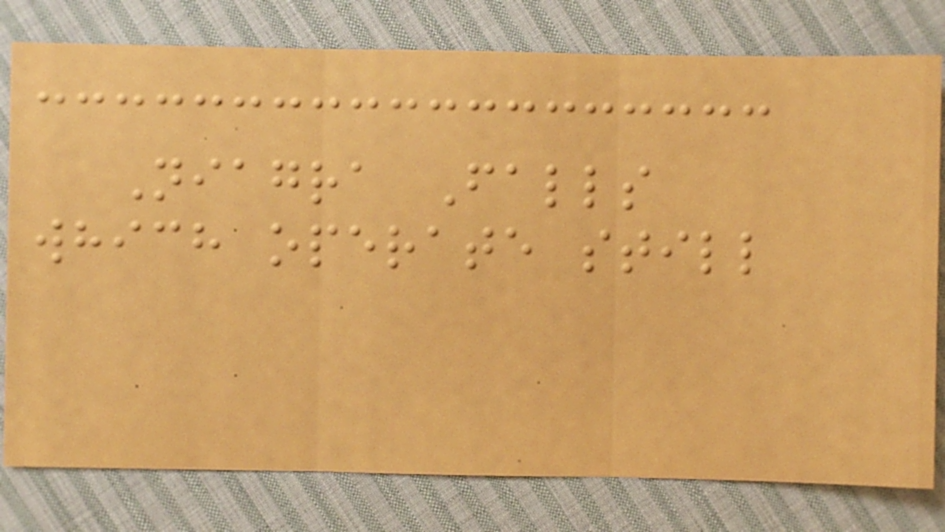Niagra Falls
which operate still
